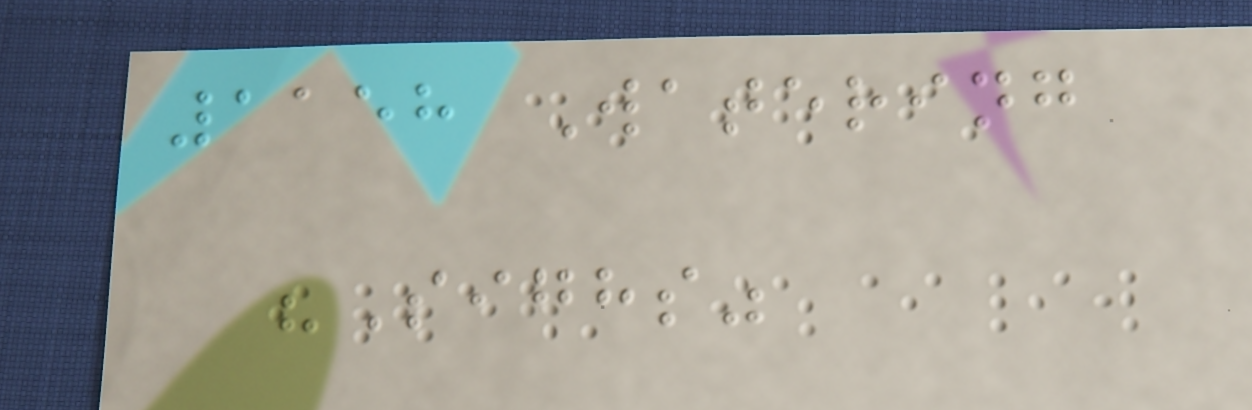1158 Watering
"Sighs"
